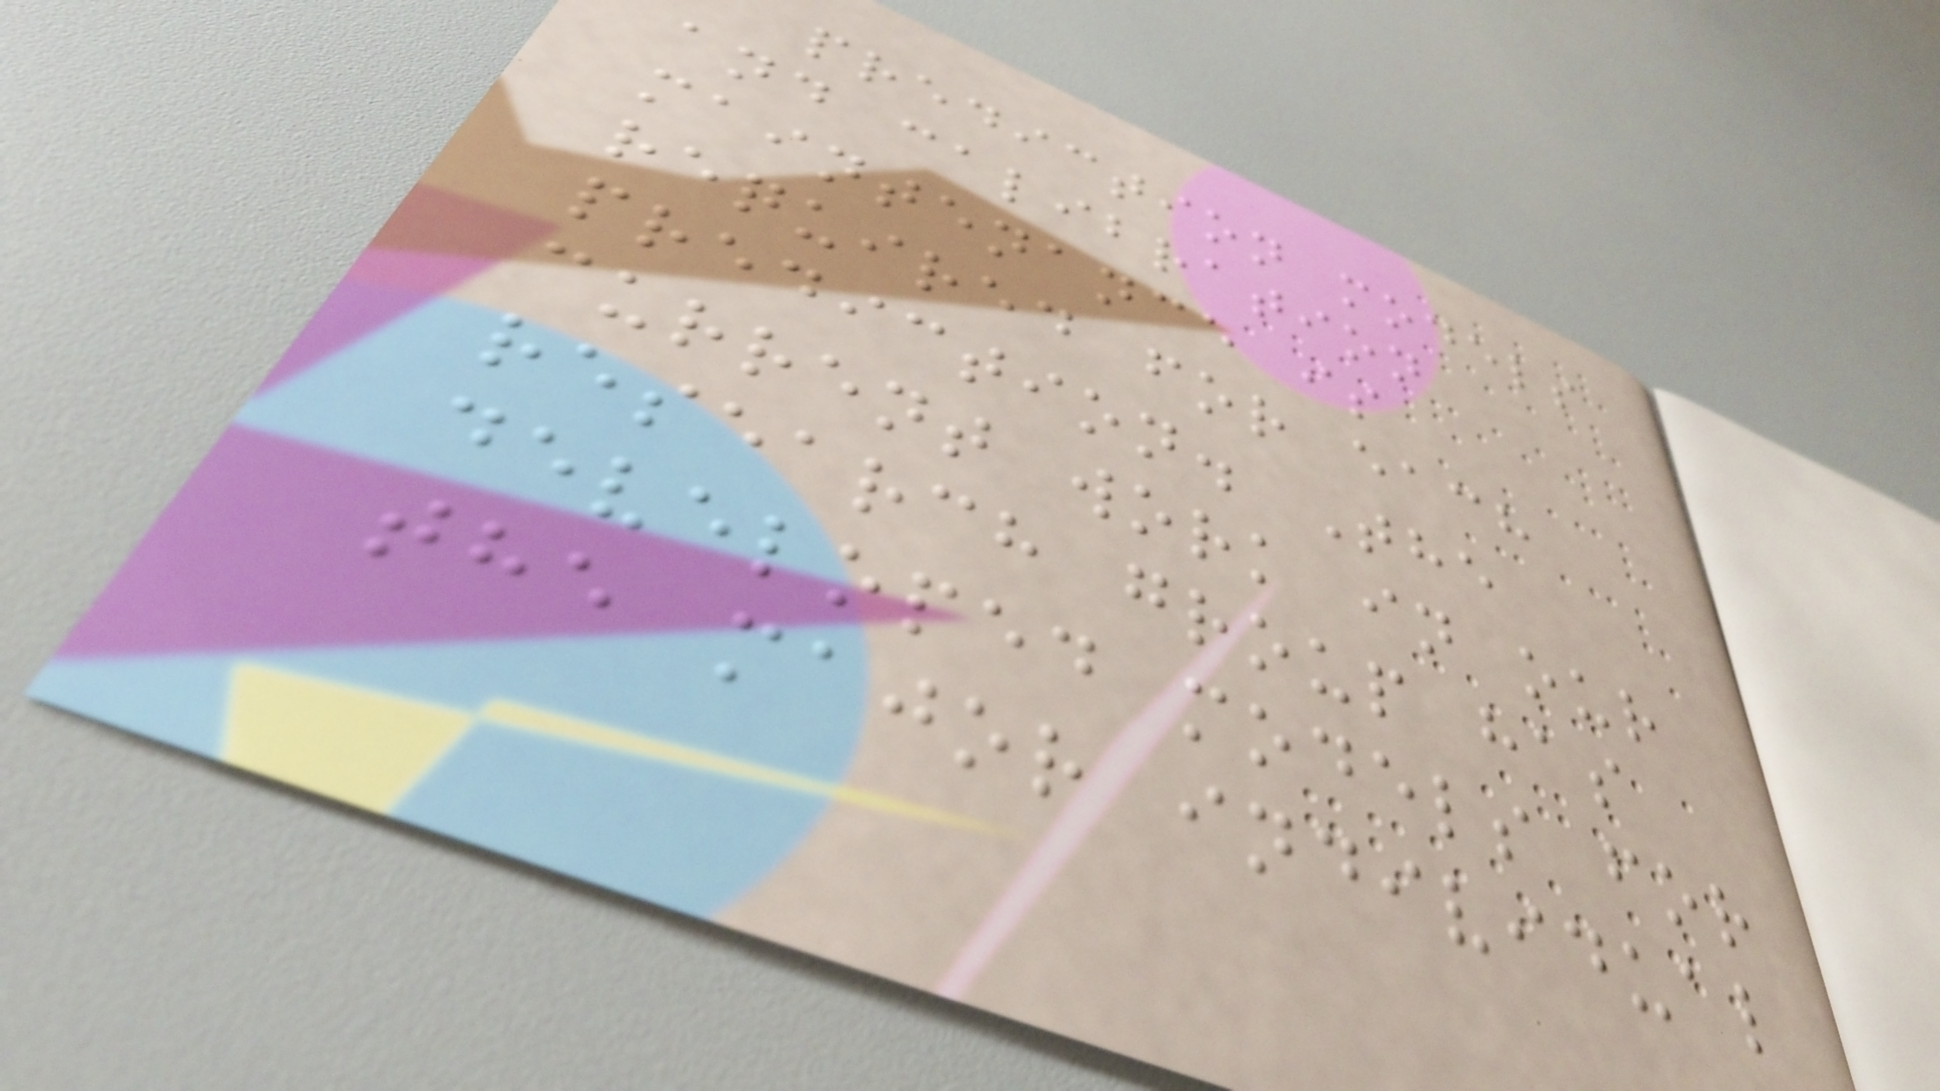prediction models
and calibration
maintenance is
required for each
prediction. The
current work in our
research group has
developed models for
the major individual
